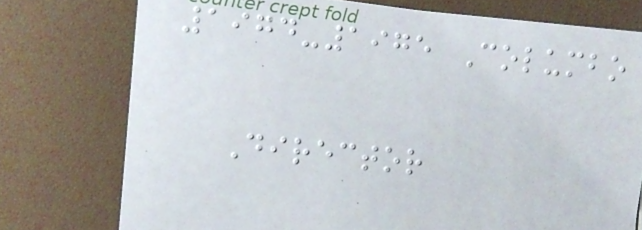1974-1975 Columbo
Director
